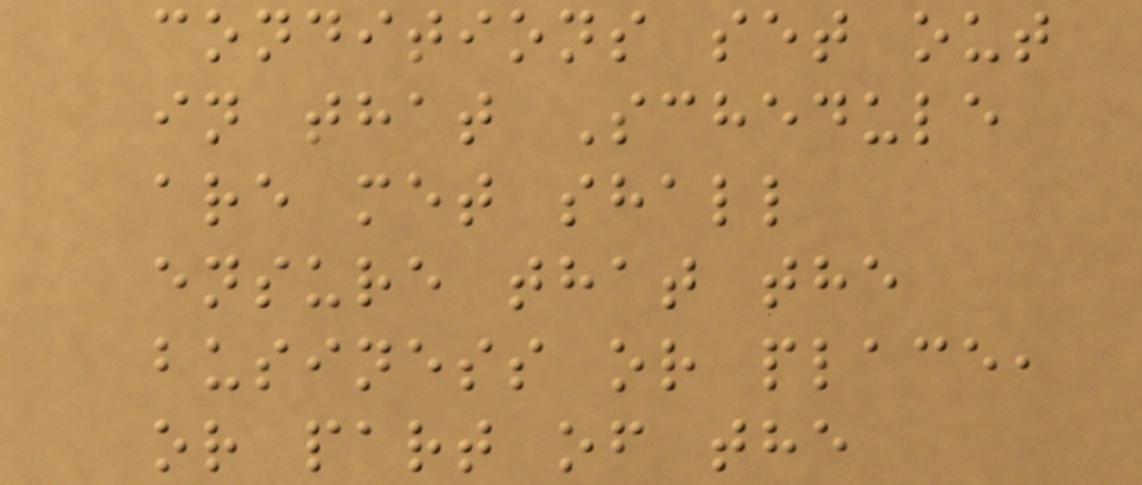conditions set out
in that Schedule
are met shall
ensure that the
business or place,
or part of the
